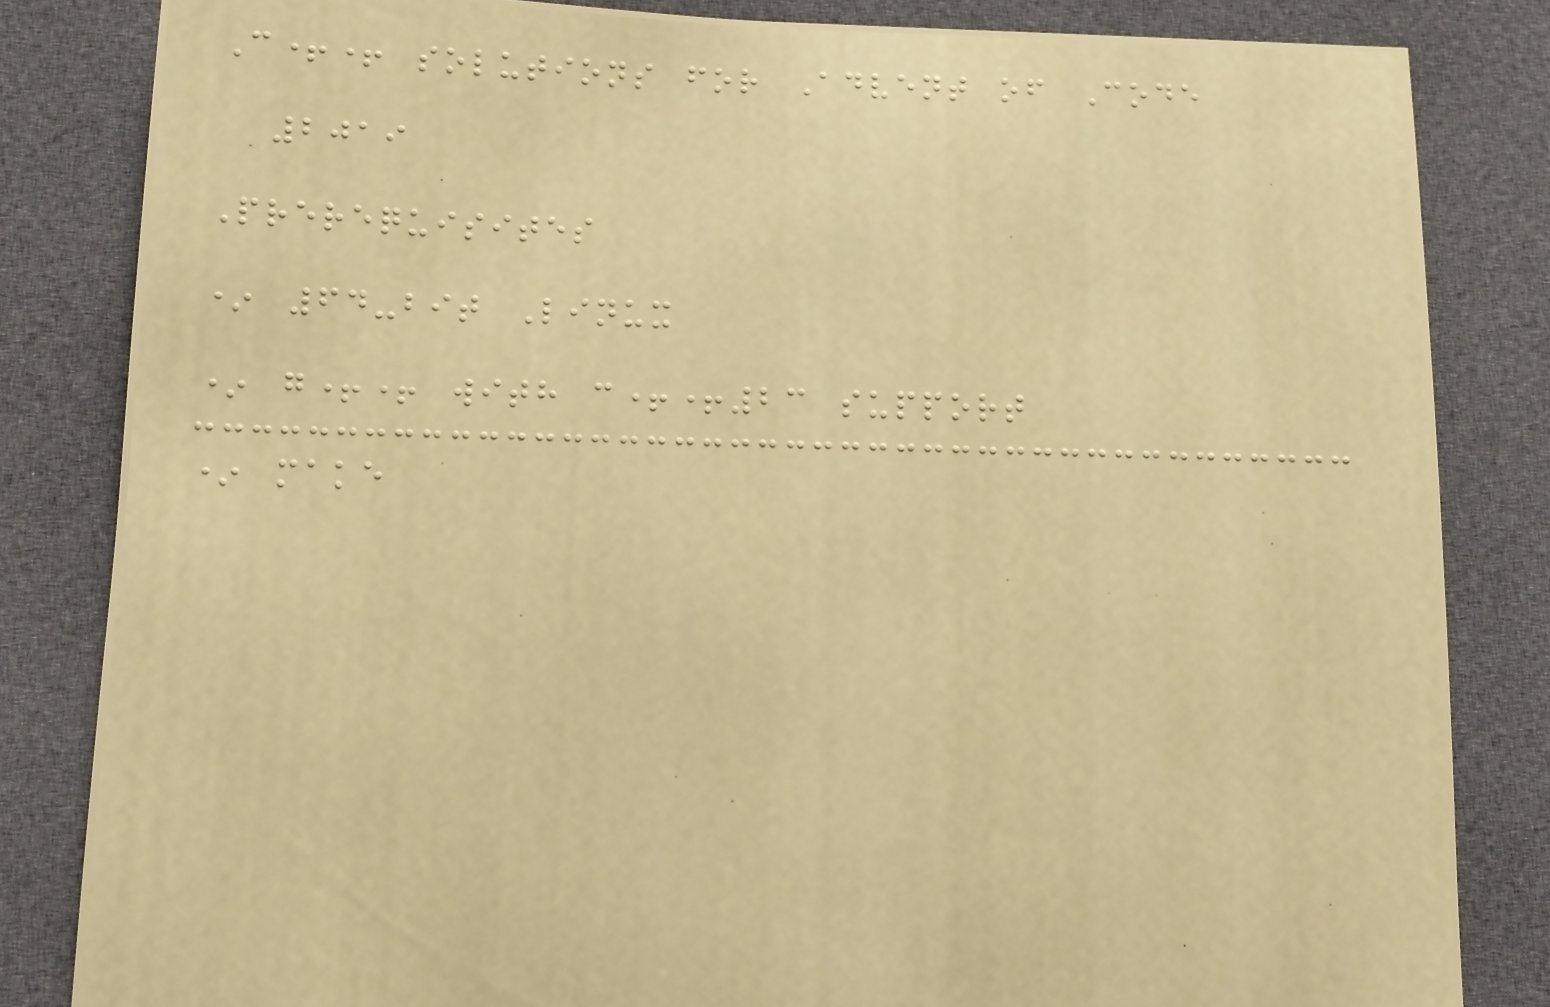C++ solutions for Advent of Code
2019
Prerequisites
* 64-bit Linux
* g++ with c++23 support
* make
